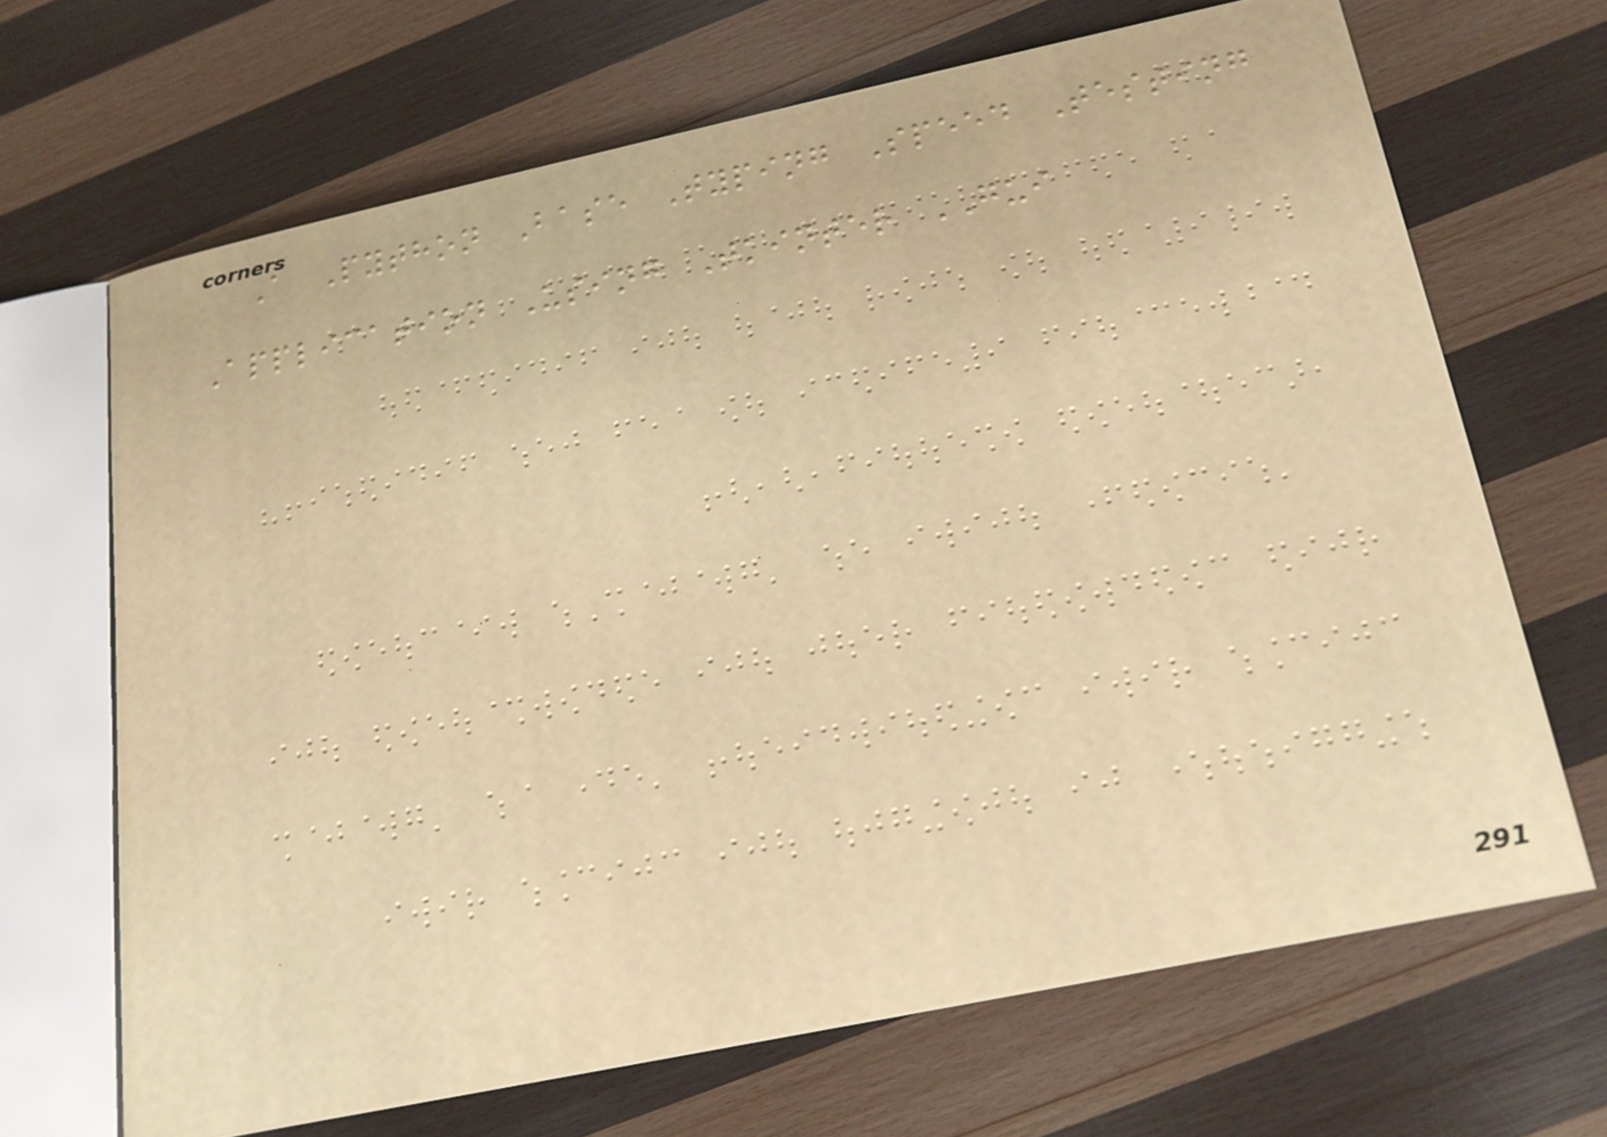A Python Base Typing Speed Testing
Application Using Tkinter GUI
